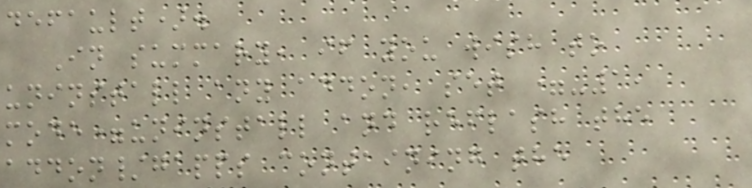default).
In summary, if you wish to
uninstall any addon, set =-1,
mode=uninstall and reflash the
addon/gapps containing the
